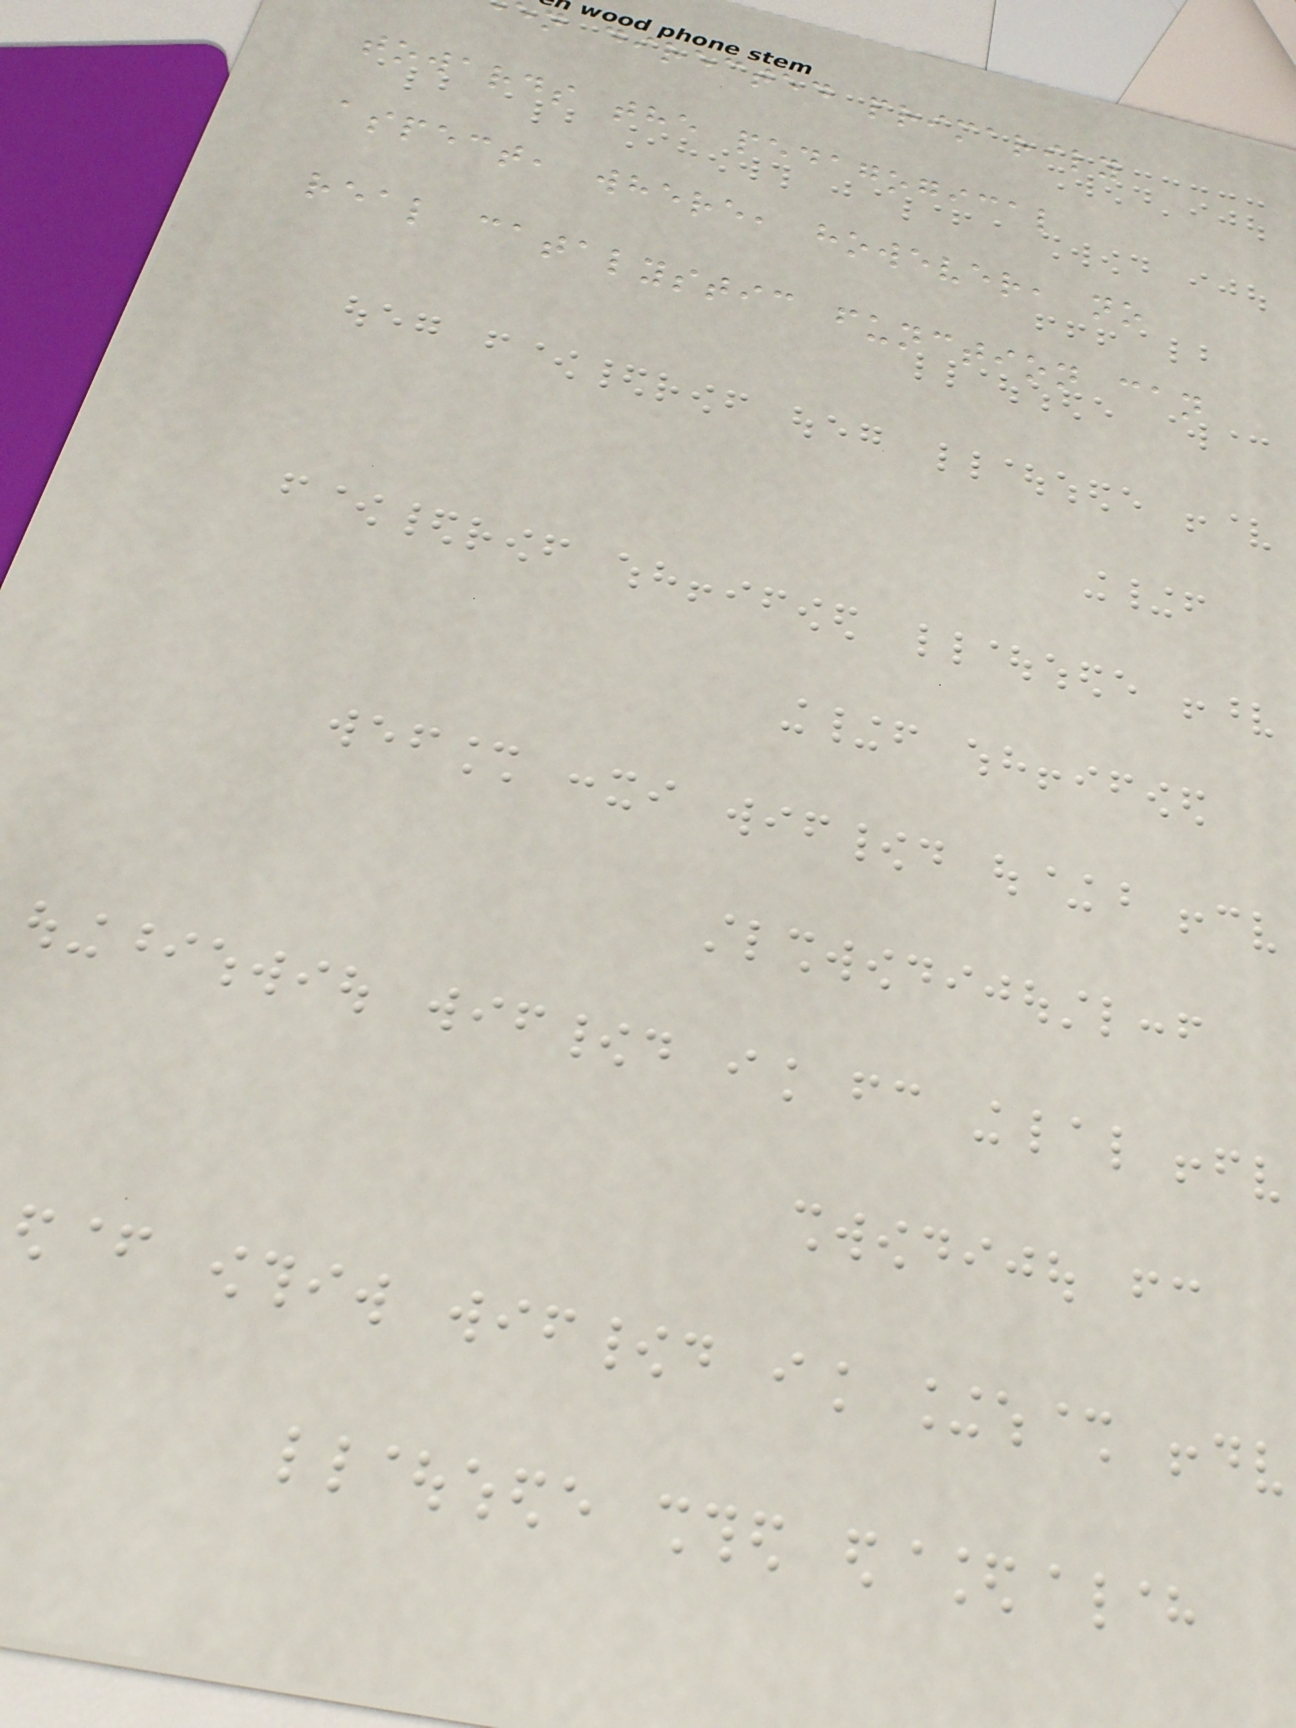n directed primarily
towards the pedagogical
aspect, where, however, no
real catalystic function can
